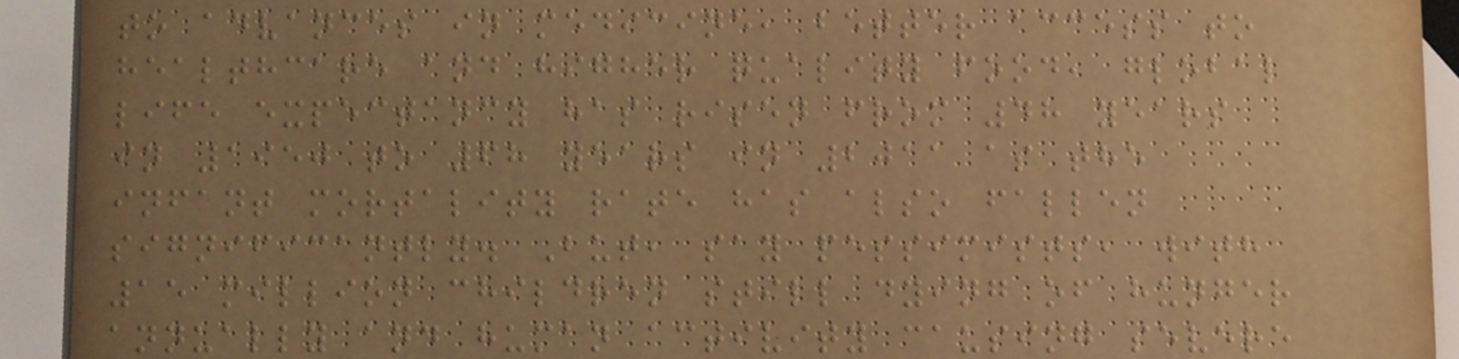to advances in medicine, better access to
healthcare and higher quality food, global
life expectancy has risen from 48 years
in 1950 to 68 years in 2011 as the
infant mortality rate has also fallen
significantly. But, say pessimists, with
15 million children still dying of hunger
annually and human activity causing severe
